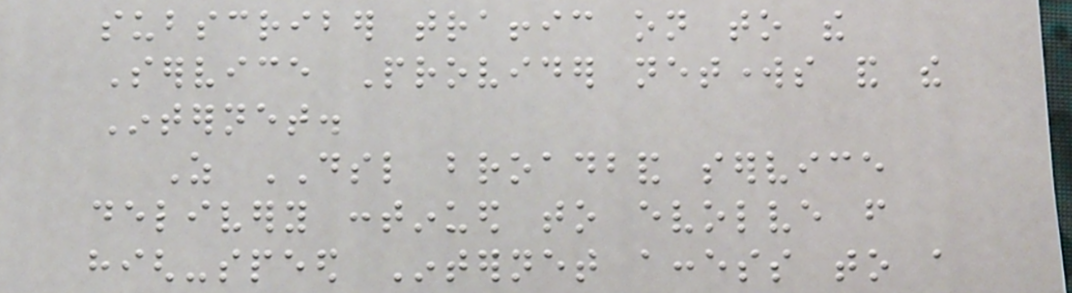subscriber traffic on to the
Service Provider networks and the
Internet.
As DSL broadband service
delivery continued to evolve from
high-speed Internet access to a
